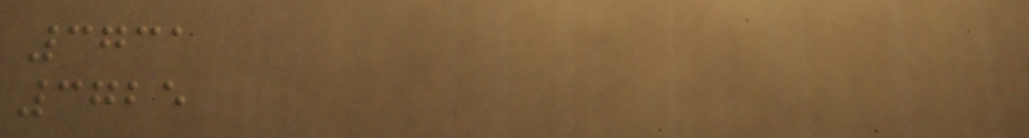3731
3725
